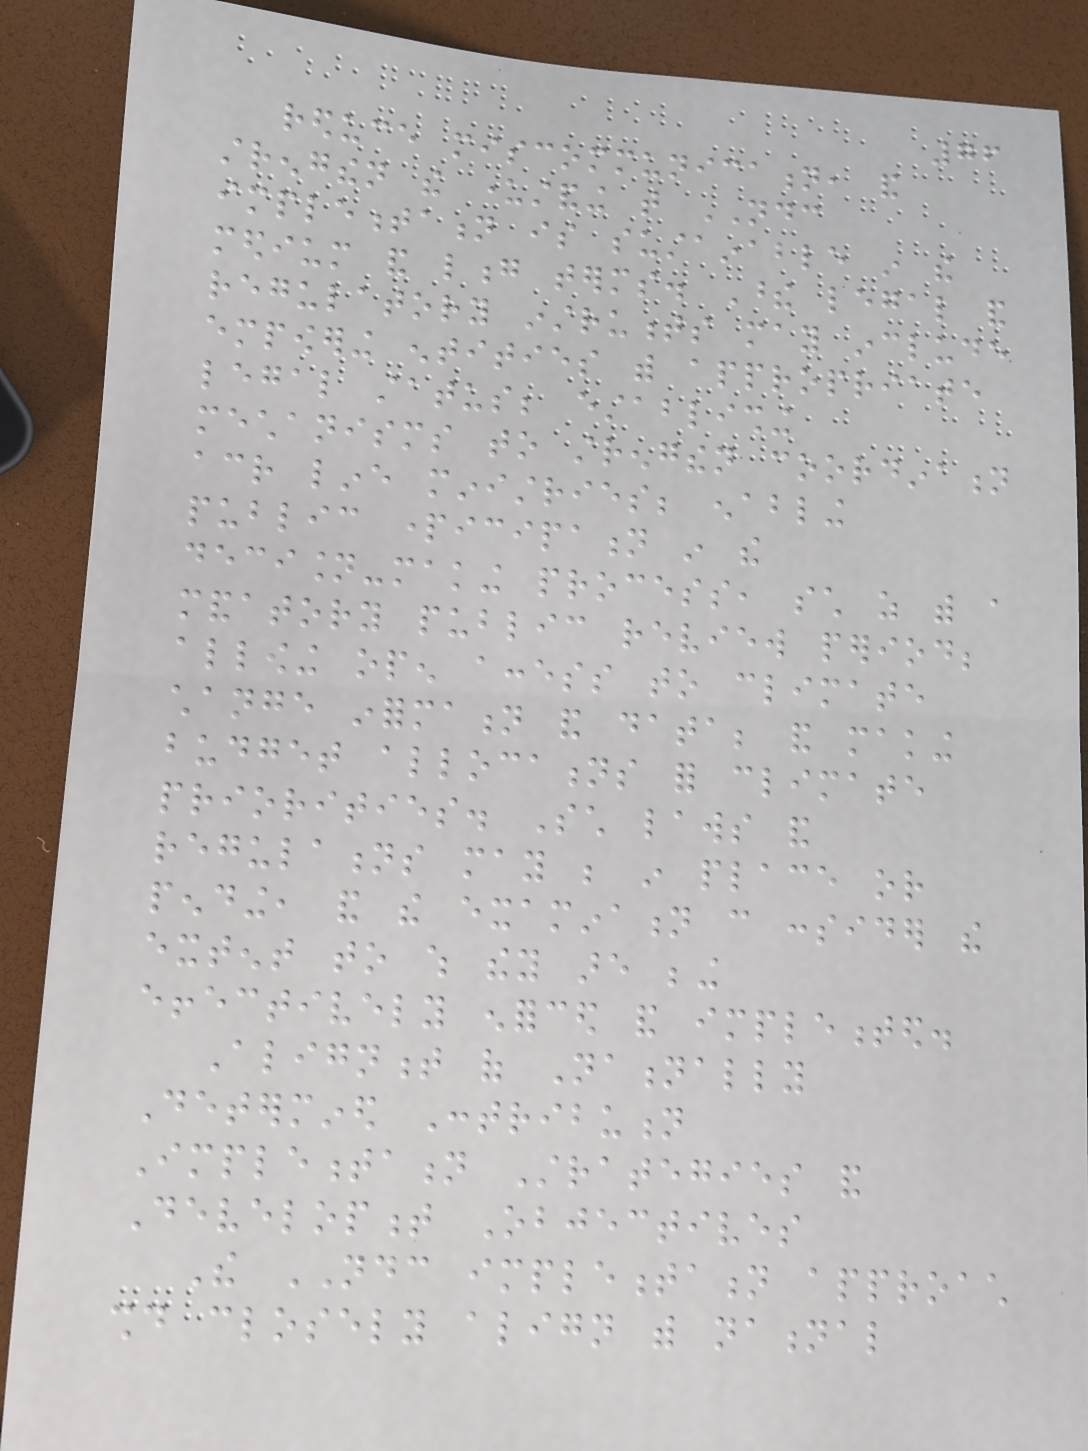76
reduce miscommunication, and
strengthen the understanding that NDC
implementation is sustainable in the
medium and long terms. These legal and
regulatory instruments may include
empowering entities with appropriate
legal status; establishing
mechanisms to strengthen coordination
across line ministries; enabling
public participation in the
decision-making process, such as with a
mandatory public review period;
allowing open access to climate
change information and data; and making
budget allocations for climate
priorities. Such laws and
regulations may be in place or
pending, and the examination can consider the
extent to which they are being
effectively enforced and implemented.
Alignment of Nationally
Determined Contribution
Implementation Strategies and
Development Objectives
The NDC implementation approach
should closely align with national
